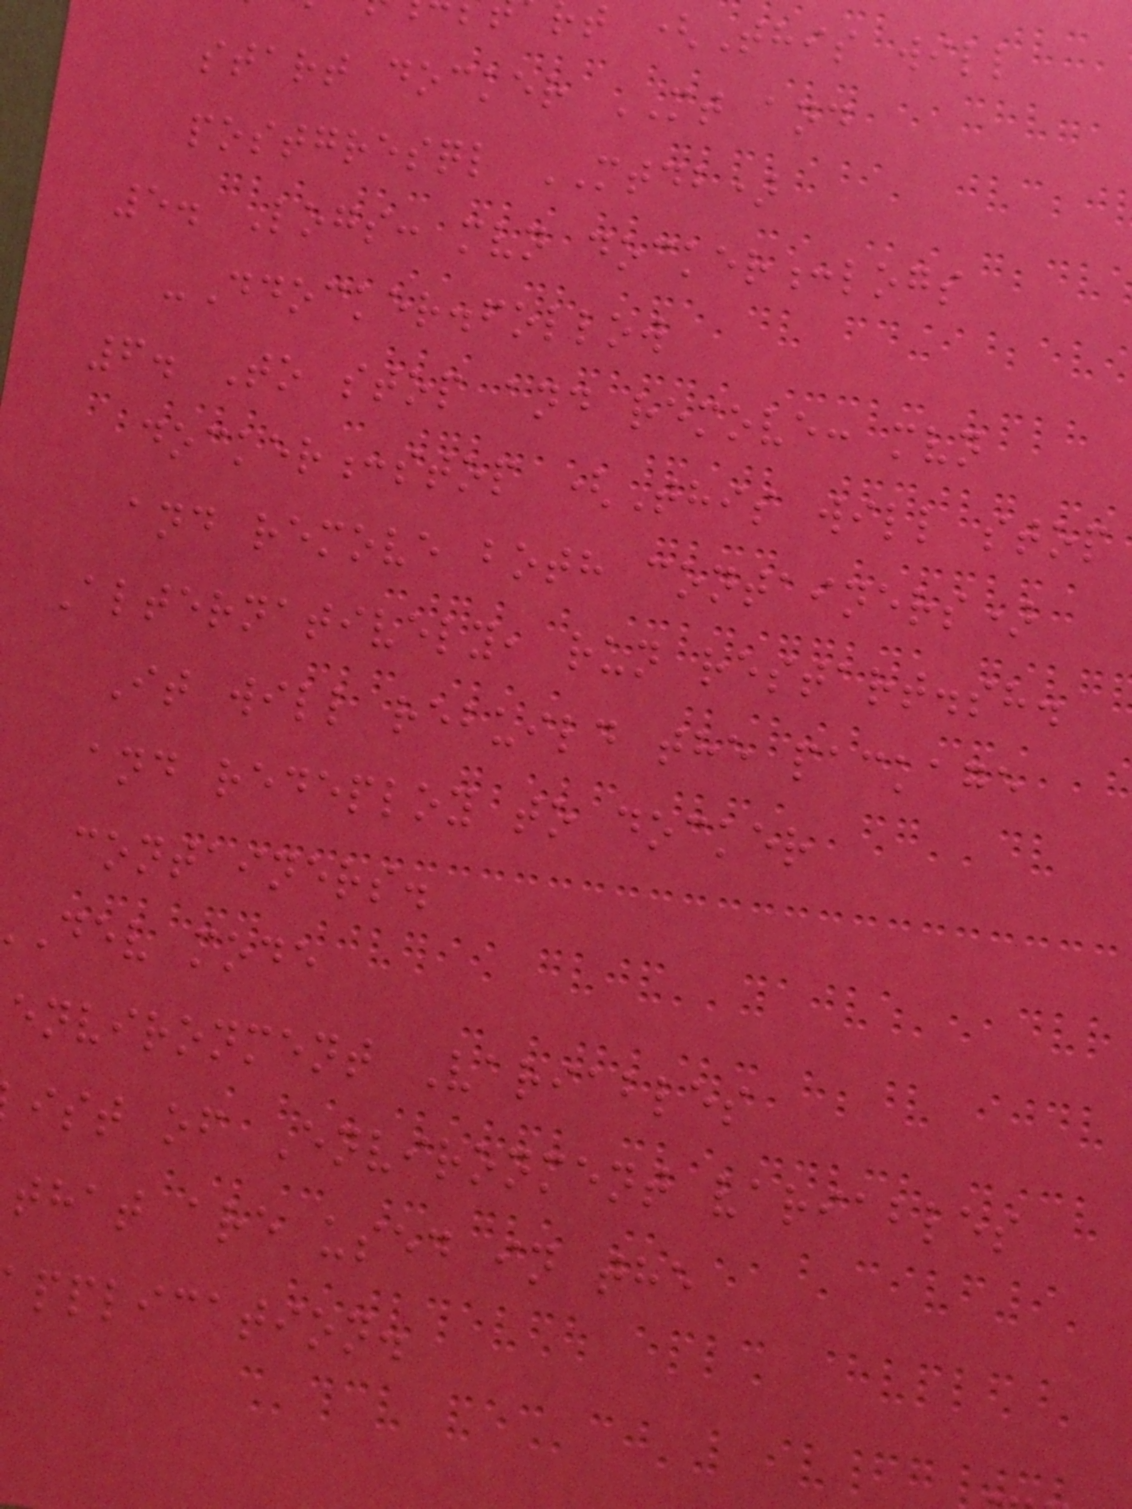t (This will
start docker MT and
postgresql MTDB)
5. Logs: mvn docker:logs
-Ddocker.follow
6. To stop and remove: mvn
docker:stop (This will stop
and remove both containers)
Alternatively, run restart.sh.
It will rebuild the package
and redeploy to docker
containers.
dev mode
environment Variables
ist of Environment variables
that are used in the
pplication.
